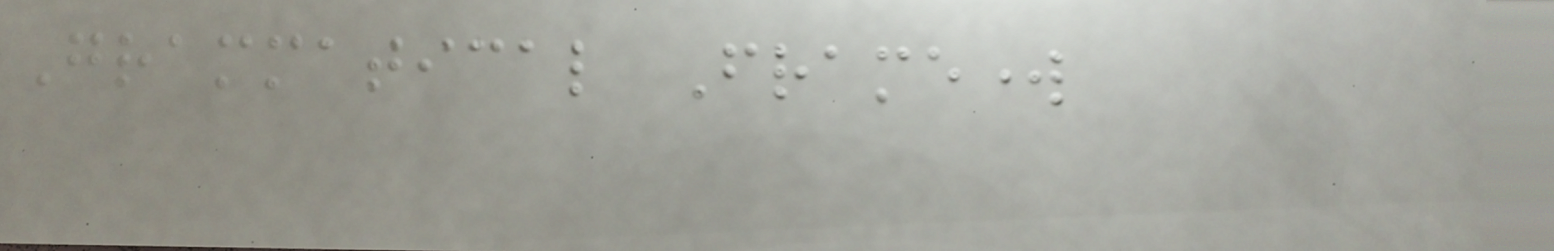Grammatical Framework
